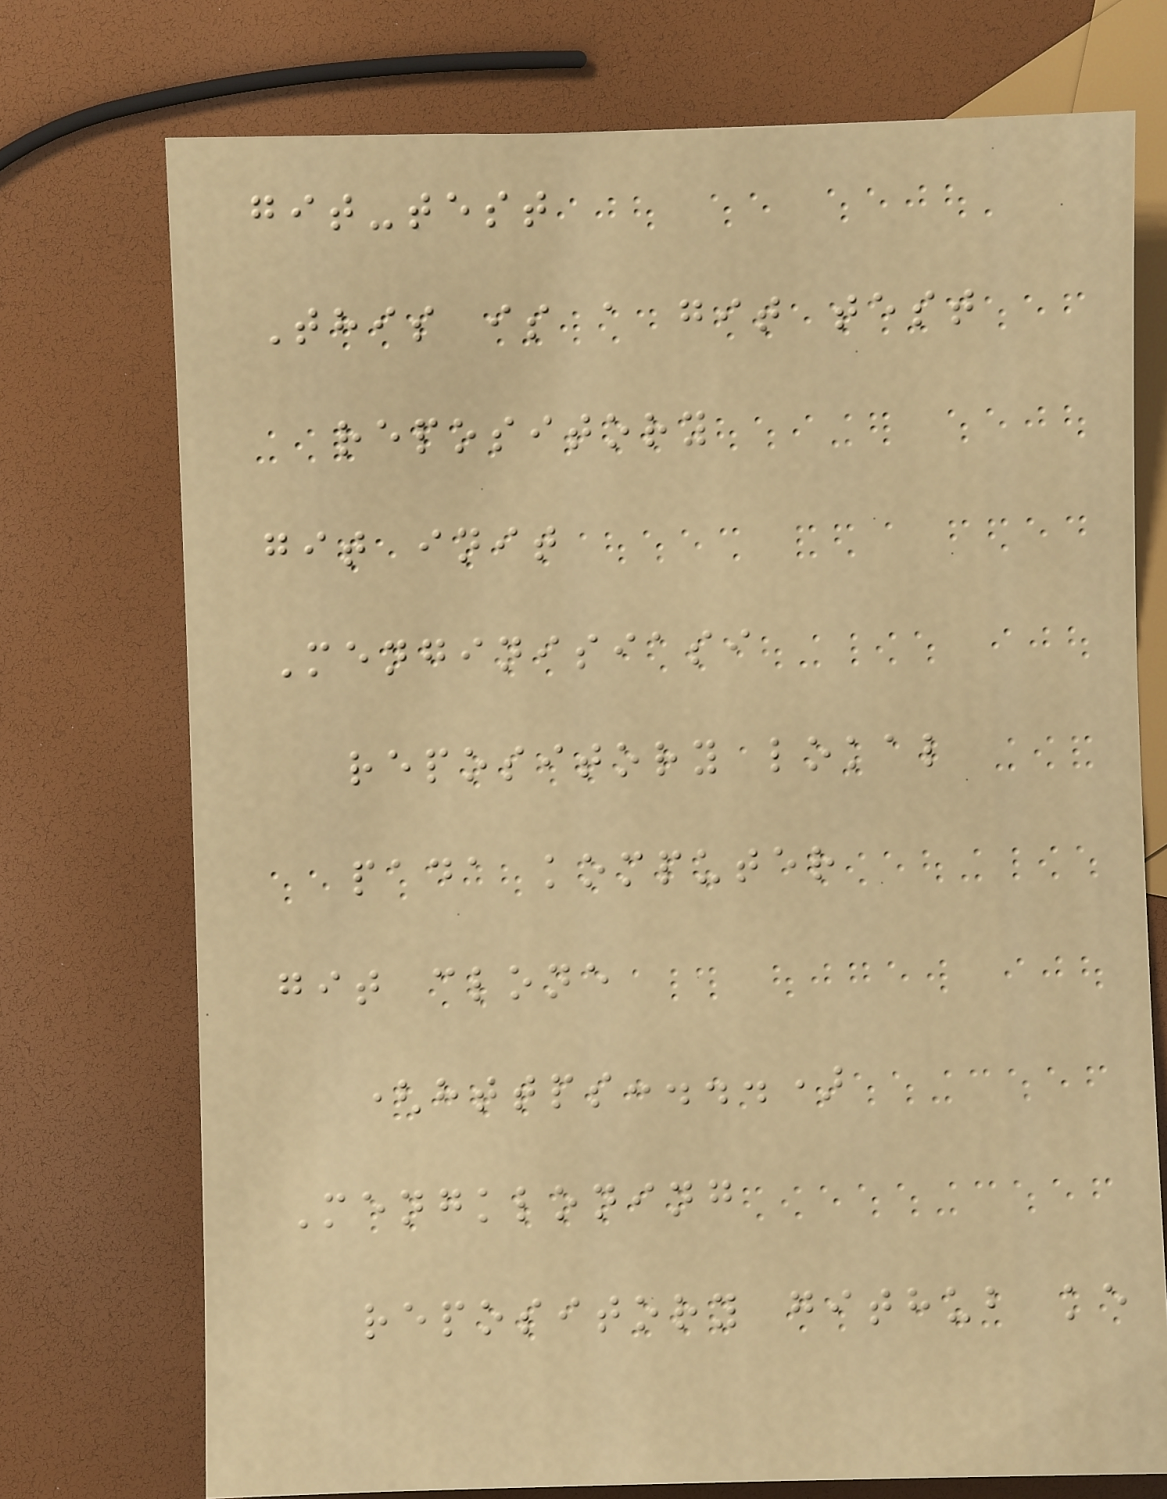git-test
This is a git test
repository
git init
Menginisiasi
repository lokal
pada komputer
git clone
(https:...)
Mengkloning
repository github ke
